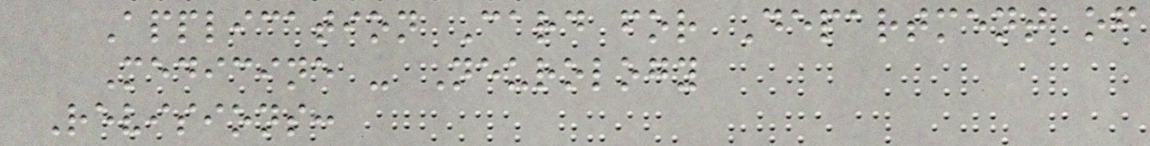Application Card for Department of
Medicine - Neurology
Revisions:
